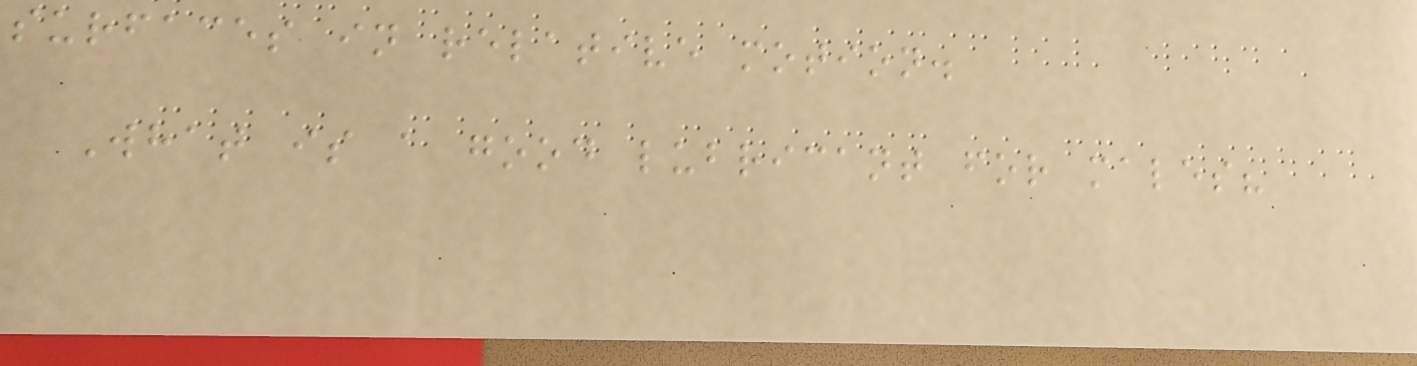surfaces in relative motion.
What is a good lubricant for males?
